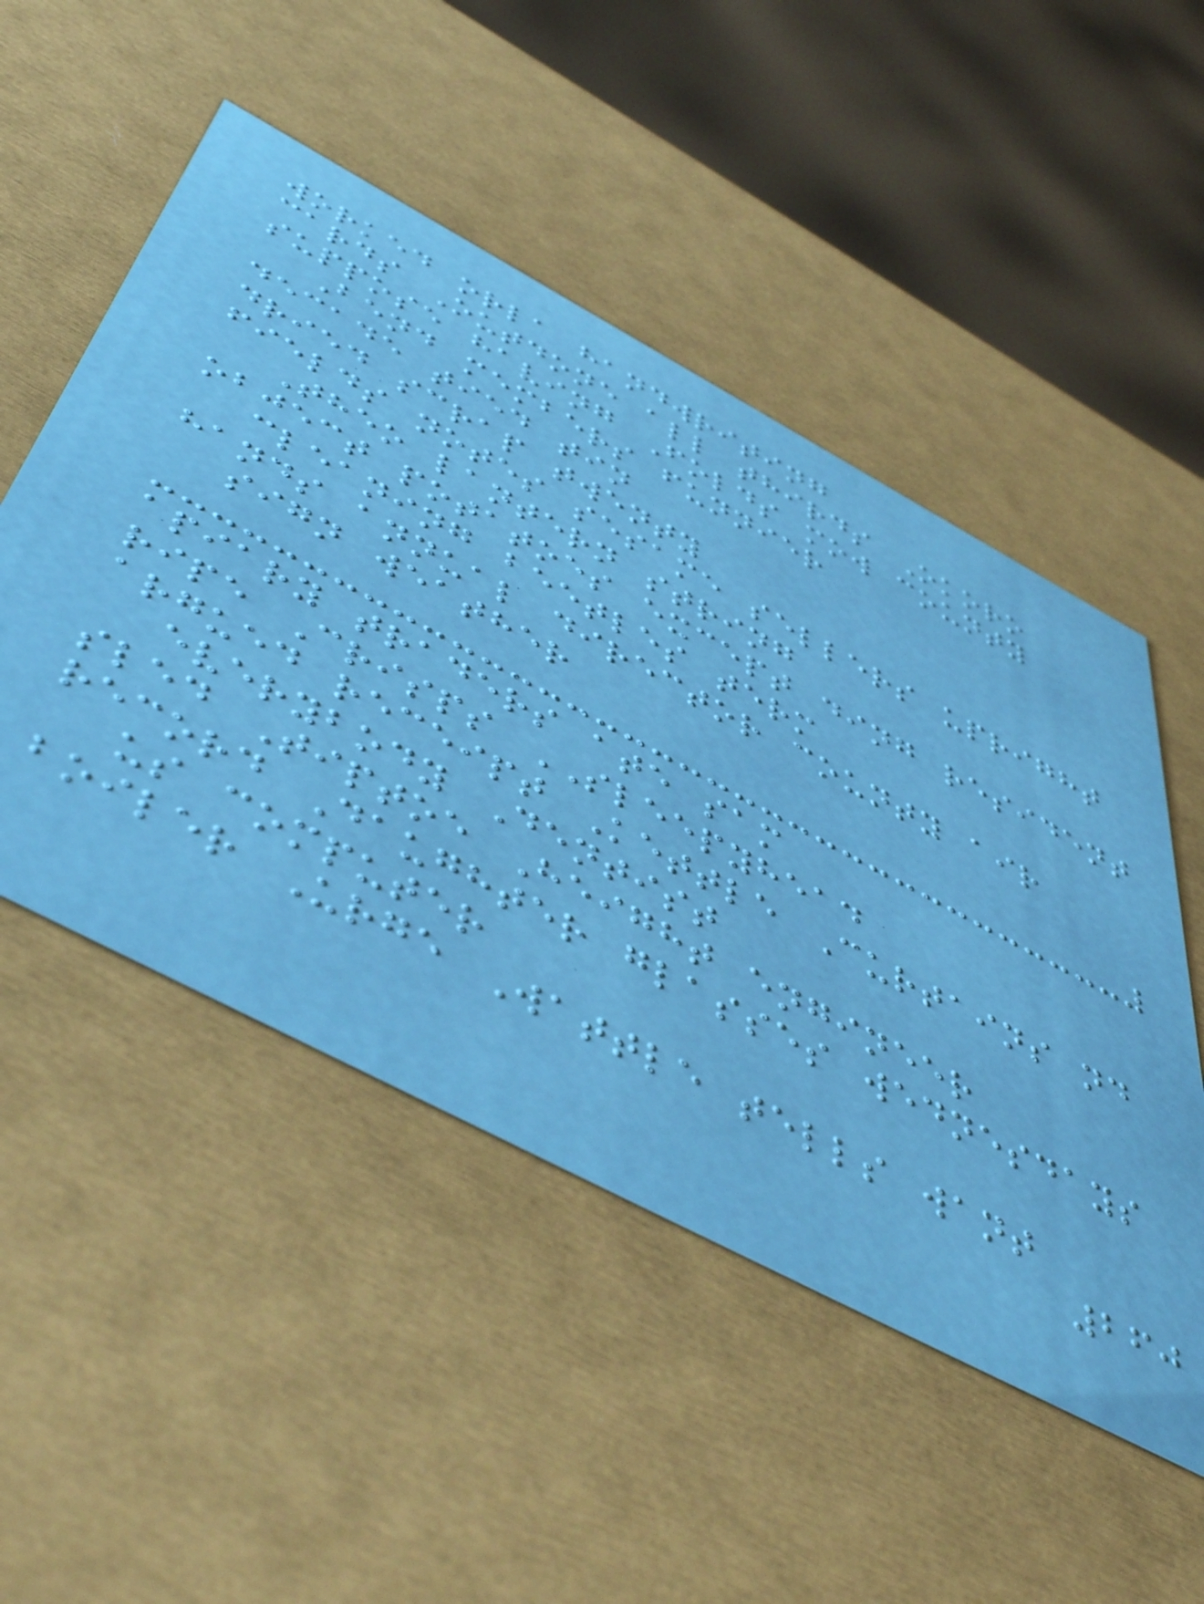worked orla handwriting
cards Outdone all thirds Okoro
suppose having Folds mow county
Bend members funnier
decade tied tin
dried scrap twenty
fields notes sesame sellers upright
Theo lantern string
object potatoes except ding resident
cleaning beetles term
hands annual director county air
sign weather
apiary traders ate sam
ripe Crisps SLEEPYHEAD
argued receipt Kettle Curtains nd
everybody Dentist
sled Tiptoe Height engineer
record Daughter glasses wednesdays
us computer
boiler Urge Wattle tells want
260
